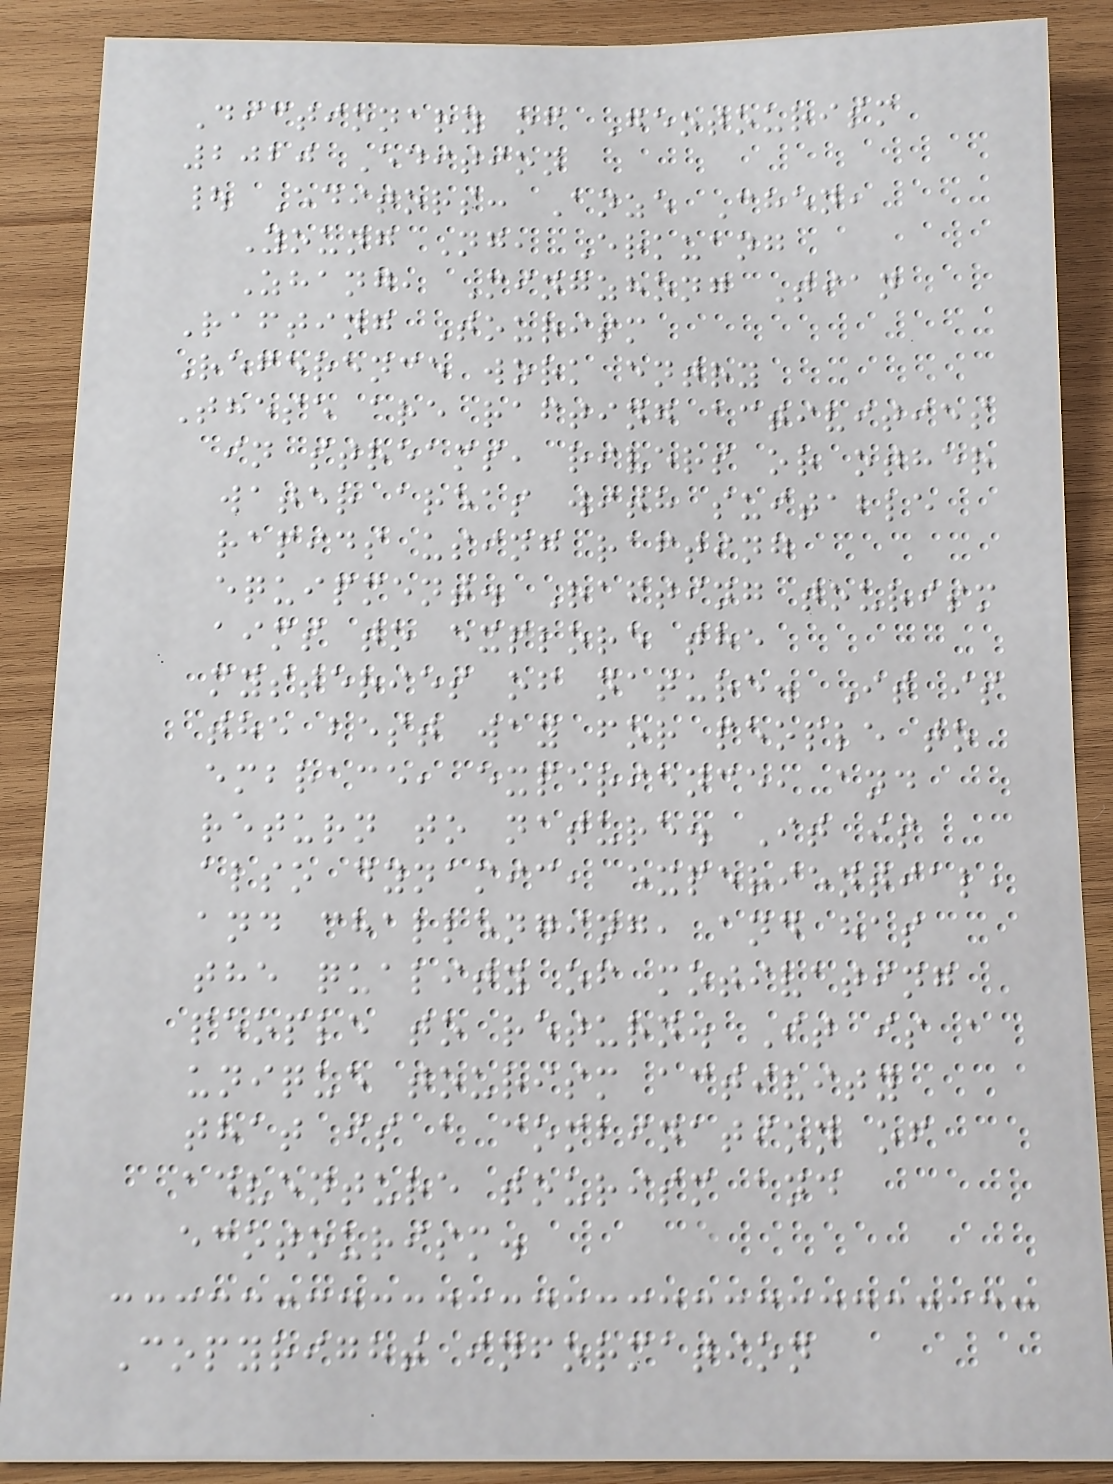Dictionary of Geotourism
2020 Edition
| Editors: Anze Chen,
Young Ng, Erkuang
Zhang, Mingzhong Tian
Rafting Tourism
Reference work entry
These are rafting activities
in streams, rivers or other
water areas with suitable
rapids using rafting
equipment. Rafting tourism
aims to explore the
mysteries of nature. It is
the best way for people to
embrace, experience, and
return to nature. It is
also dynamic, experiential,
and challenging, and has
the quality of motivating
people to return. It is a
unique tourism activity
that is a combination of
adventure tourism and
ecotourism.
Copyright information
